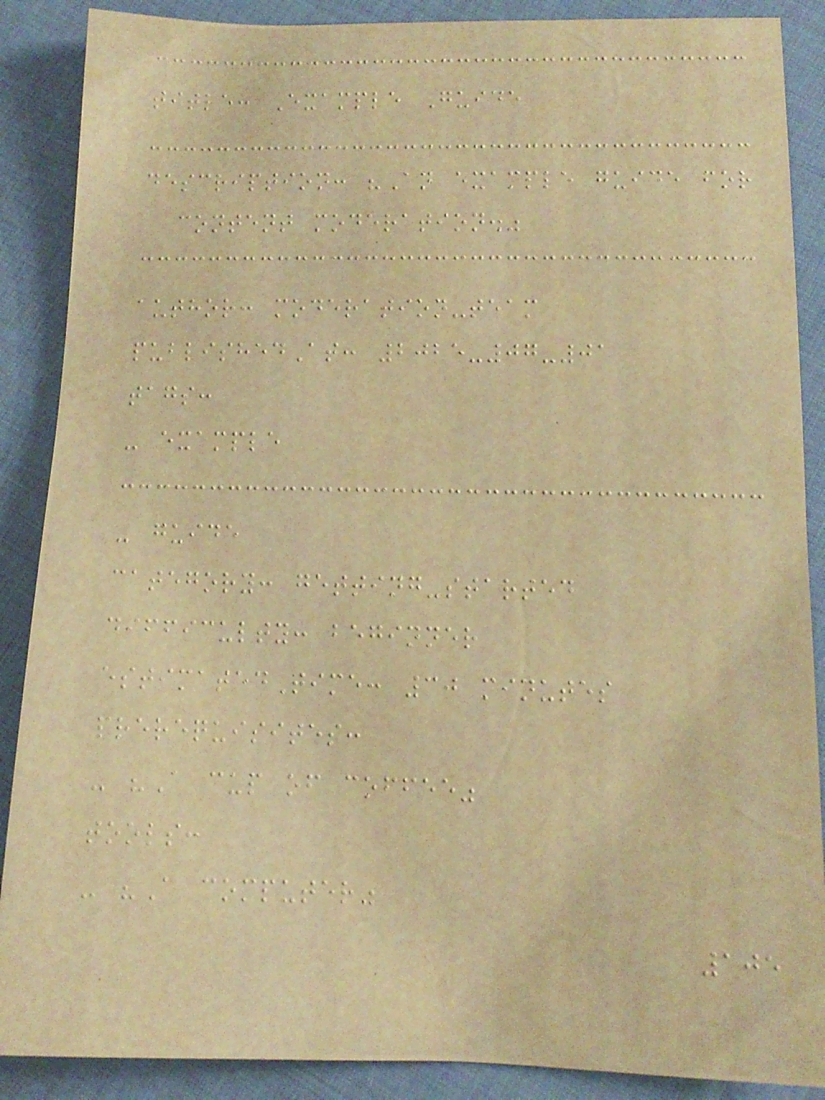title: Example Guide
description: "An example guide for
content moderation."
author: moderation-team
publishedAt: 2025-07-01
tags:
- example
- guide
category: getting-started
difficulty: beginner
estimatedTime: 30 minutes
prerequisites:
- "A cup of coffee"
tools:
- "A computer"
105
